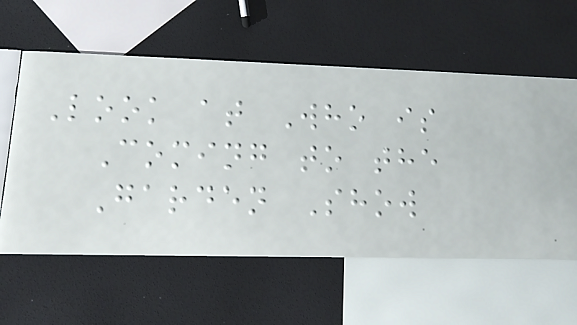Look at Who is
Coming to the
Garden Show
